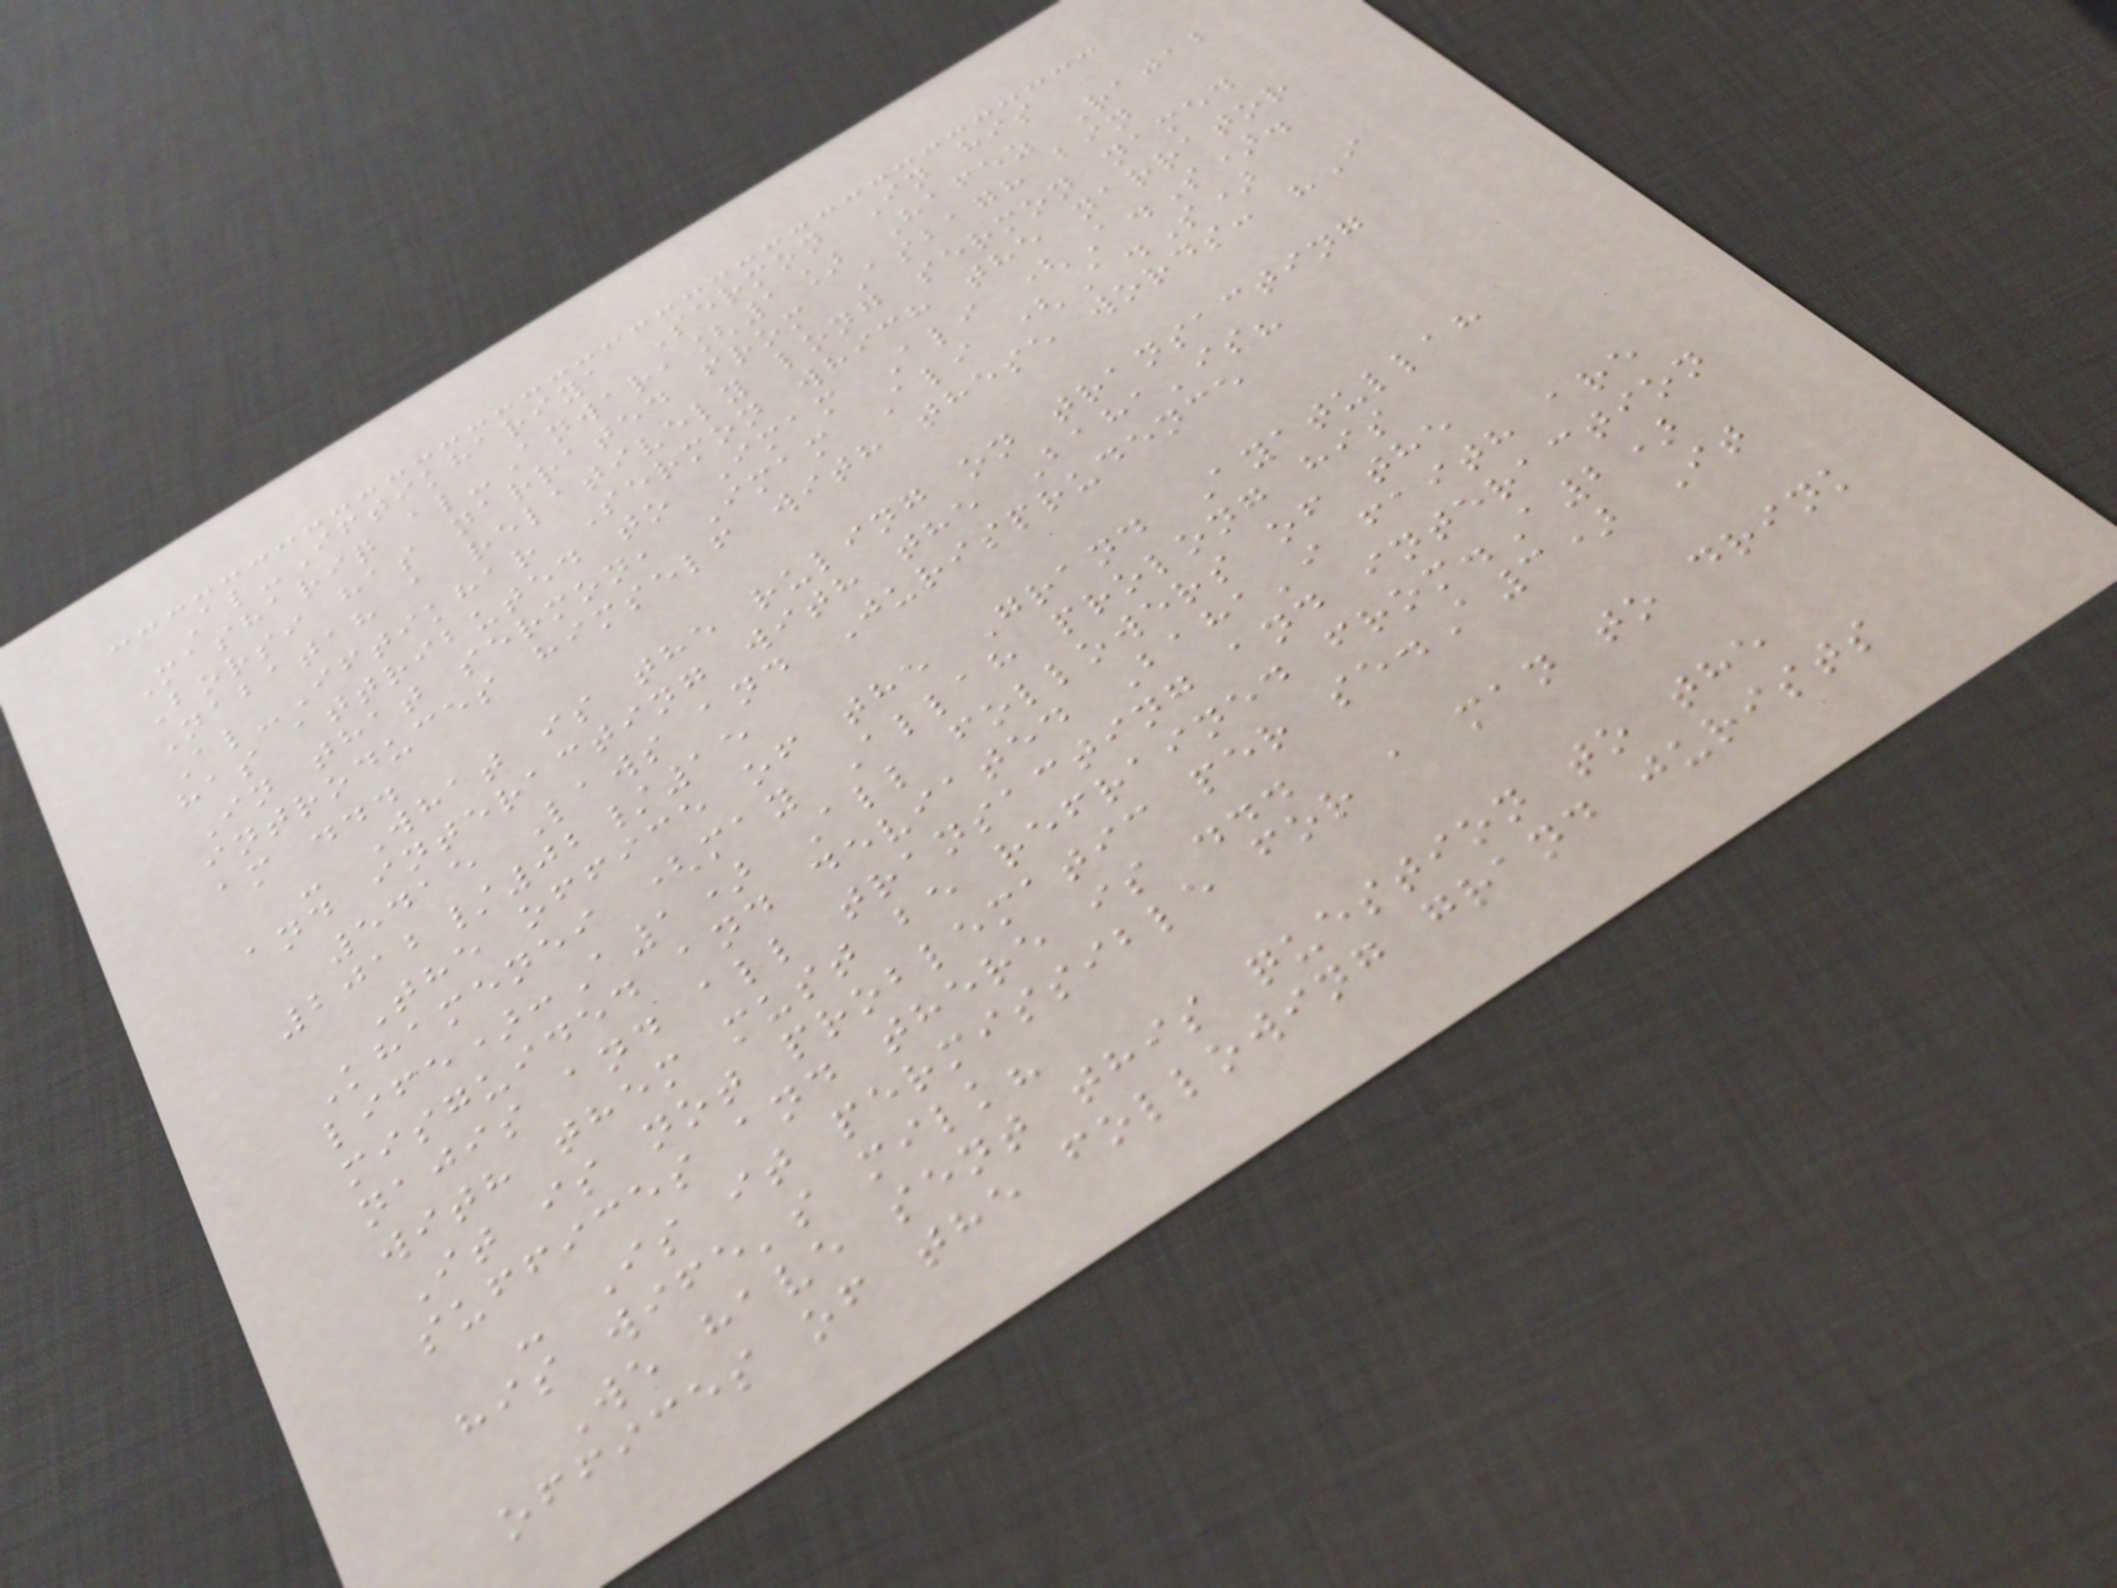Al-Iftikhariya Sermon In his
Mashariq al-Anwar,[1] Hafez Rajab
Borsi has narrated from Asbagh bin
Nabatah a relatively long sermon named
Al-Iftikhar Sermon which the narrator
has attributed to Imam Ali (A.S).
In that sermon, Imam Ali (A.S)
introduces himself with these words: "I
am ...
- What is the ruling on transacting
and interacting with the Baha'is?
5415 Laws and Jurisprudence
2012/02/15
The office of the Grand Ayatullah
Khamenei (may Allah prolong his
life):A1) All followers of the
misguided and deviated Baha'i faith are
najis and all transacting and interaction
with them must be refrained from.A2)
It is not problematic per se.A3) It
suffices and there is ...
- Is it permissible for a man to drink
his wife's milk?
We have sent this question to the
offices of the following grand jurists
